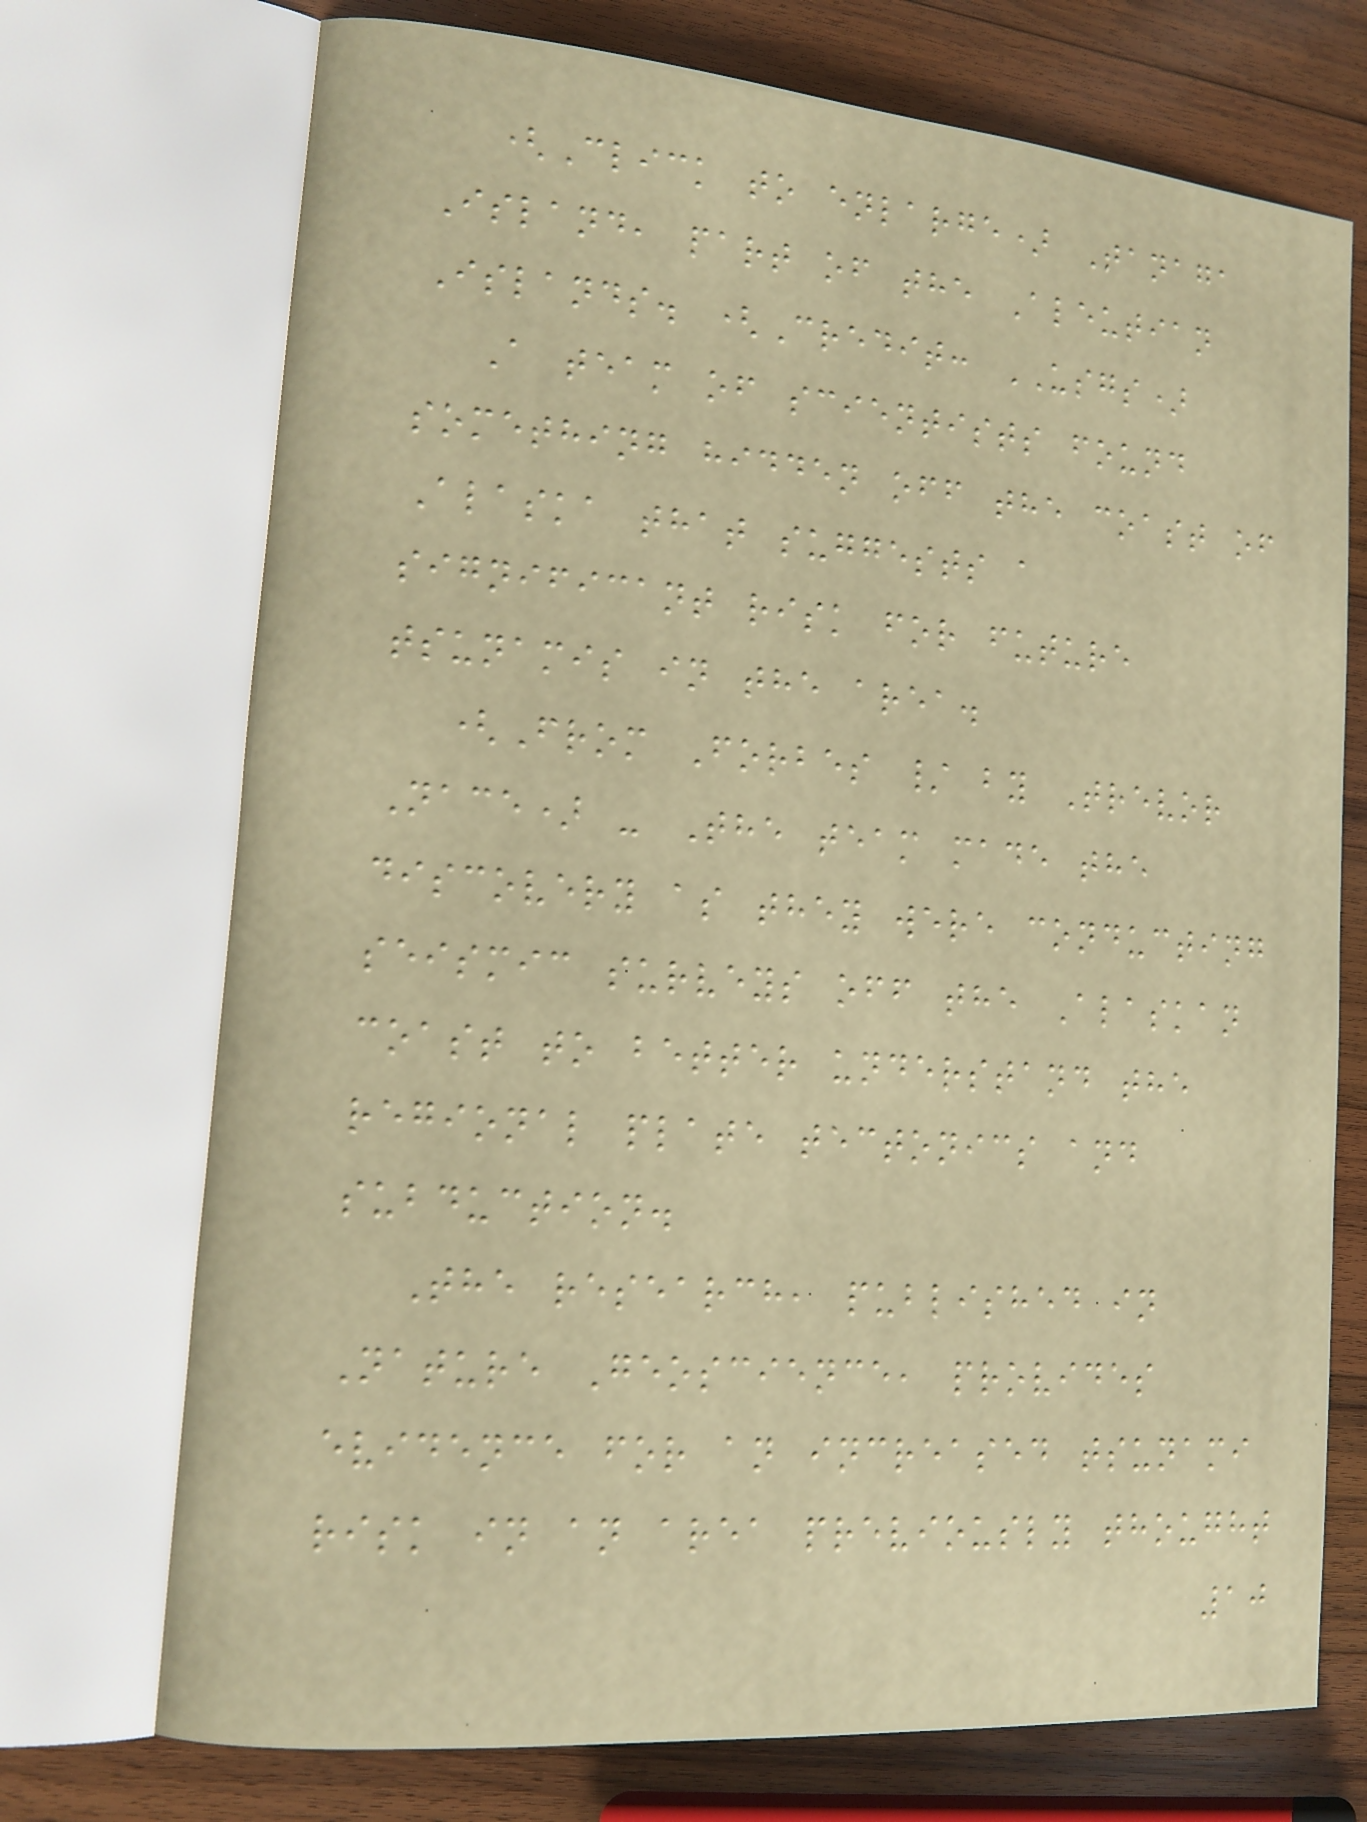(Click to enlarge) Tanaga
Island, part of the Aleutian
Islands. (Credit: USGS)
A team of scientists found
something hidden off the coast of
Alaska that suggests a
significant risk for future
tsunamis in the area.
(From Forbes / by Trevor
Nace) - The team made the
discovery as they were conducting
seismic surveys off the Alaskan
coast to better understand the
regional plate tectonics and
subduction.
The research, published in
Nature Geoscience, provides
evidence for an increased tsunami
risk in an area previously thought
10
